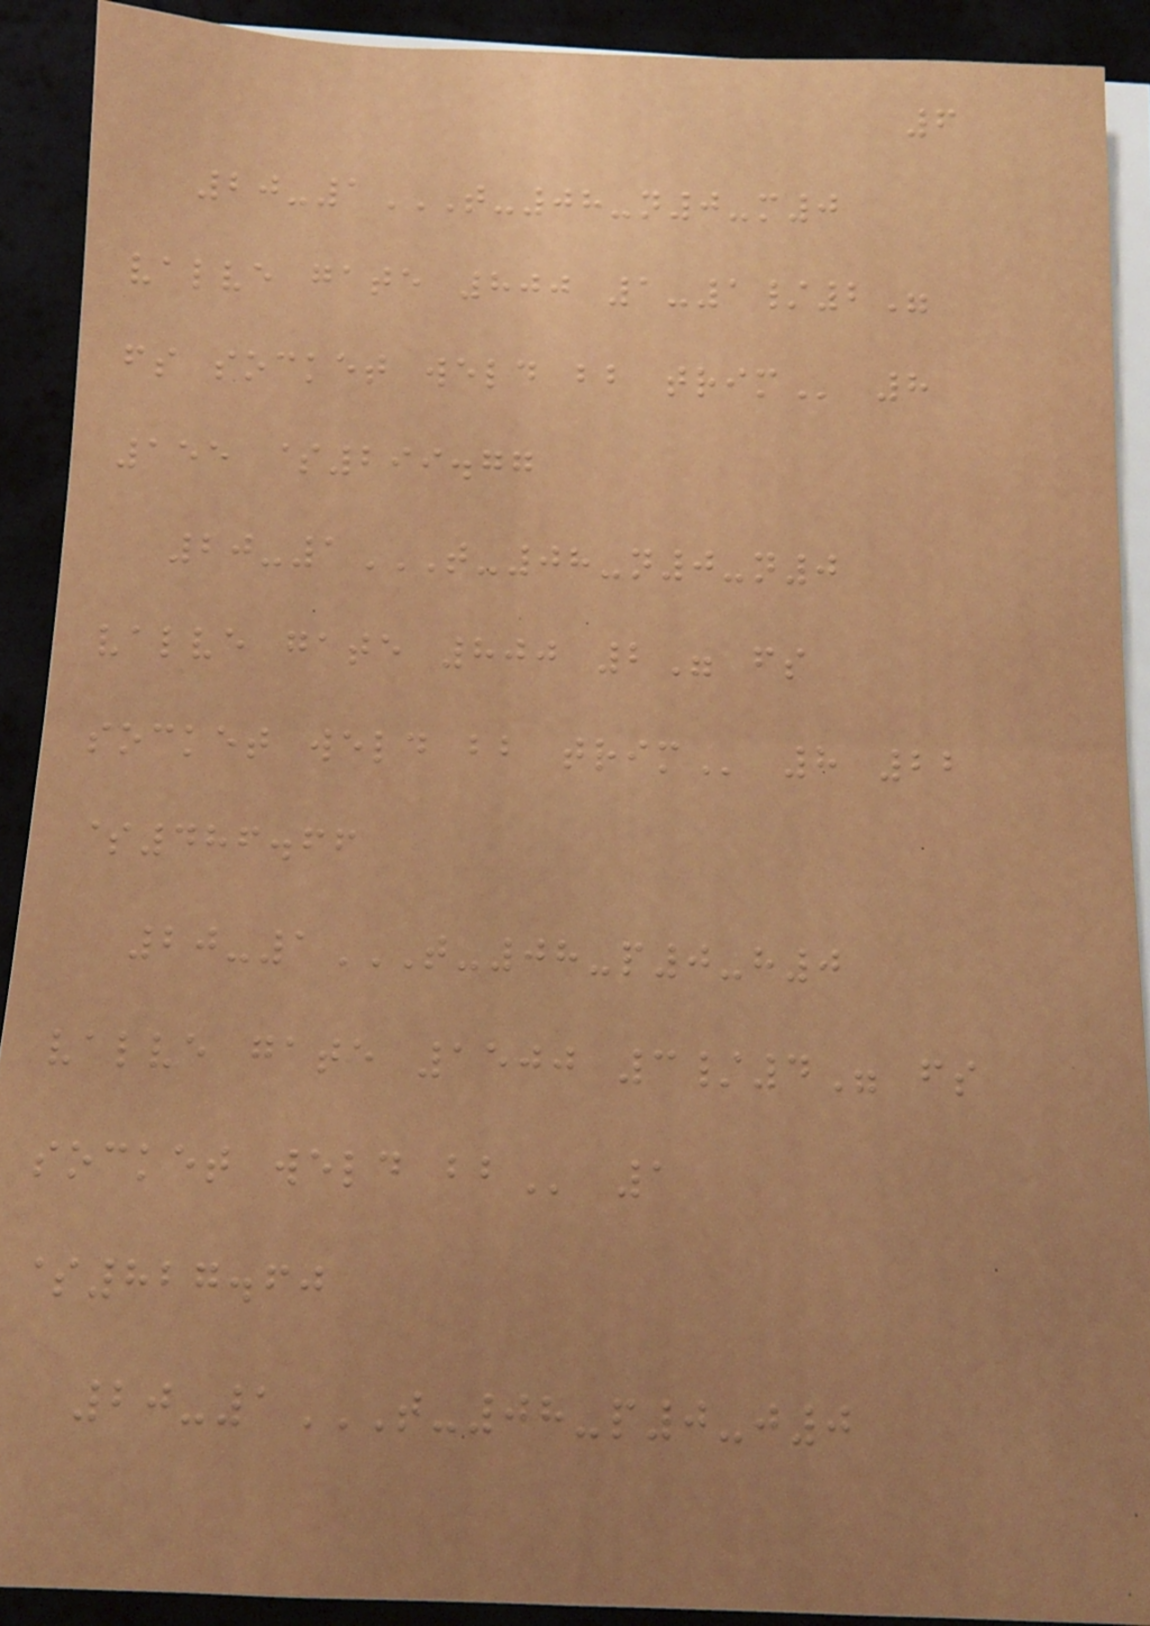6
20-1T-08-N0-M0
VALVE GATE 800 1-1/2"
FS SOCKET WELD BB TRIM 8
155 $299.77
20-1T-08-N0-N0
VALVE GATE 800 2" FS
SOCKET WELD BB TRIM 8 22
$486.66
20-1T-08-P0-H0
VALVE GATE 1500 3/4" FS
SOCKET WELD BB 1
$827.60
20-1T-08-P0-J0
